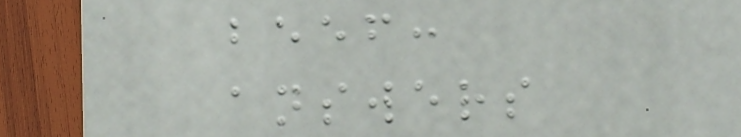beef:
answers
